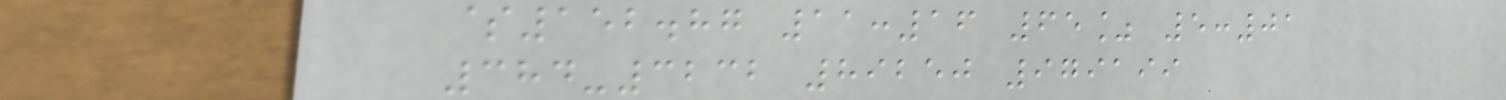$152.87 11:16 65% 5:01
384-3232 89250 979199
